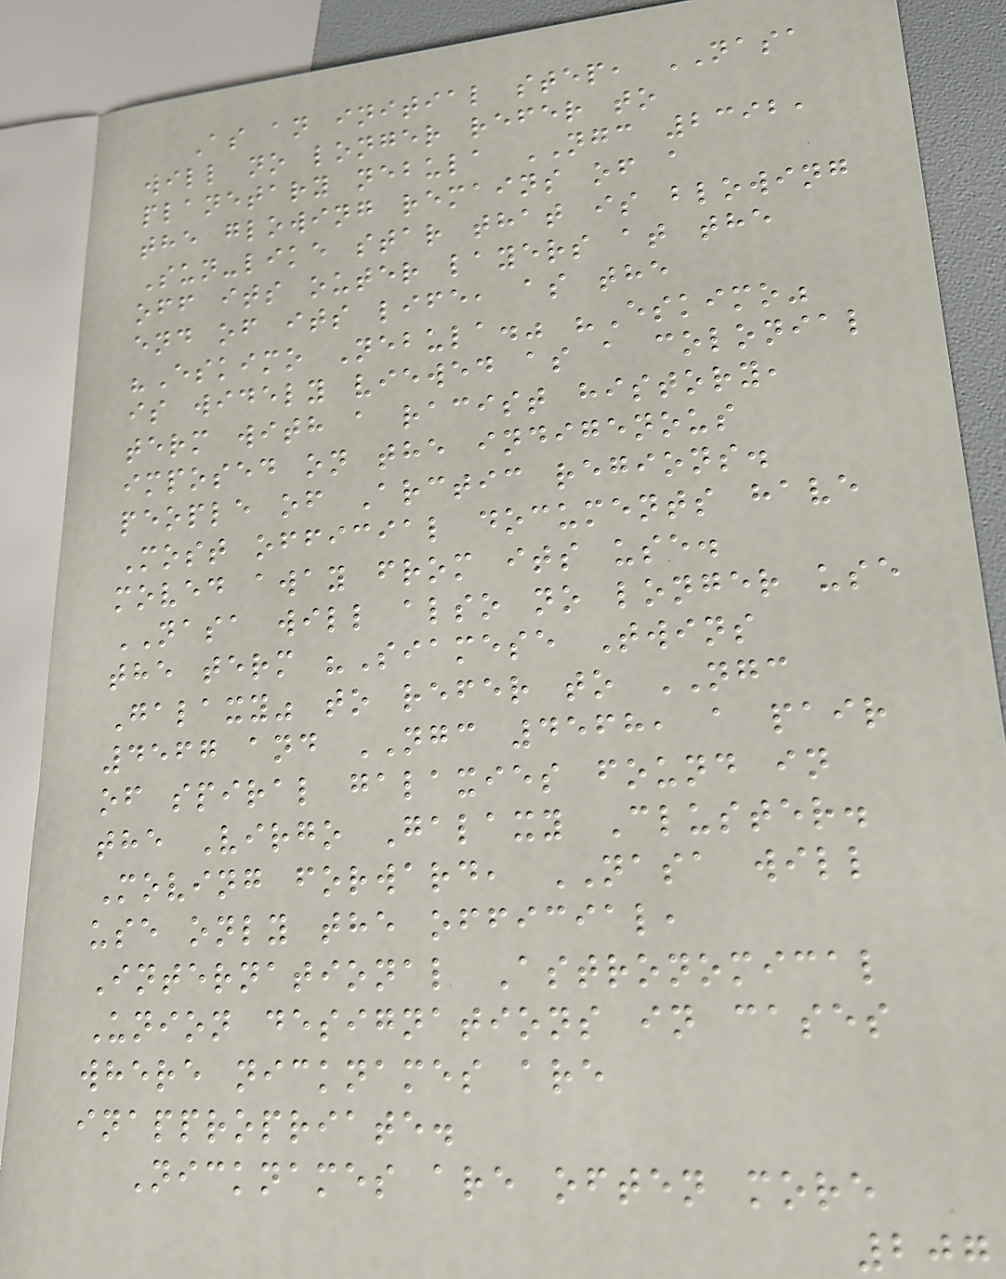As an initial step, NASA
will no longer refer to
planetary nebula NGC 2392,
the glowing remains of a
Sun-like star that is blowing
off its outer layers at the
end of its life, as the
"Eskimo Nebula." "Eskimo"
is widely viewed as a colonial
term with a racist history,
imposed on the indigenous
people of Arctic regions.
Most official documents have
moved away from its use.
NASA will also no longer use
the term "Siamese Twins
Galaxy" to refer to NGC
4567 and NGC 4568, a pair
of spiral galaxies found in
the Virgo Galaxy Cluster.
Moving forward, NASA will
use only the official,
International Astronomical
Union designations in cases
where nicknames are
inappropriate.
Nicknames are often more
207
